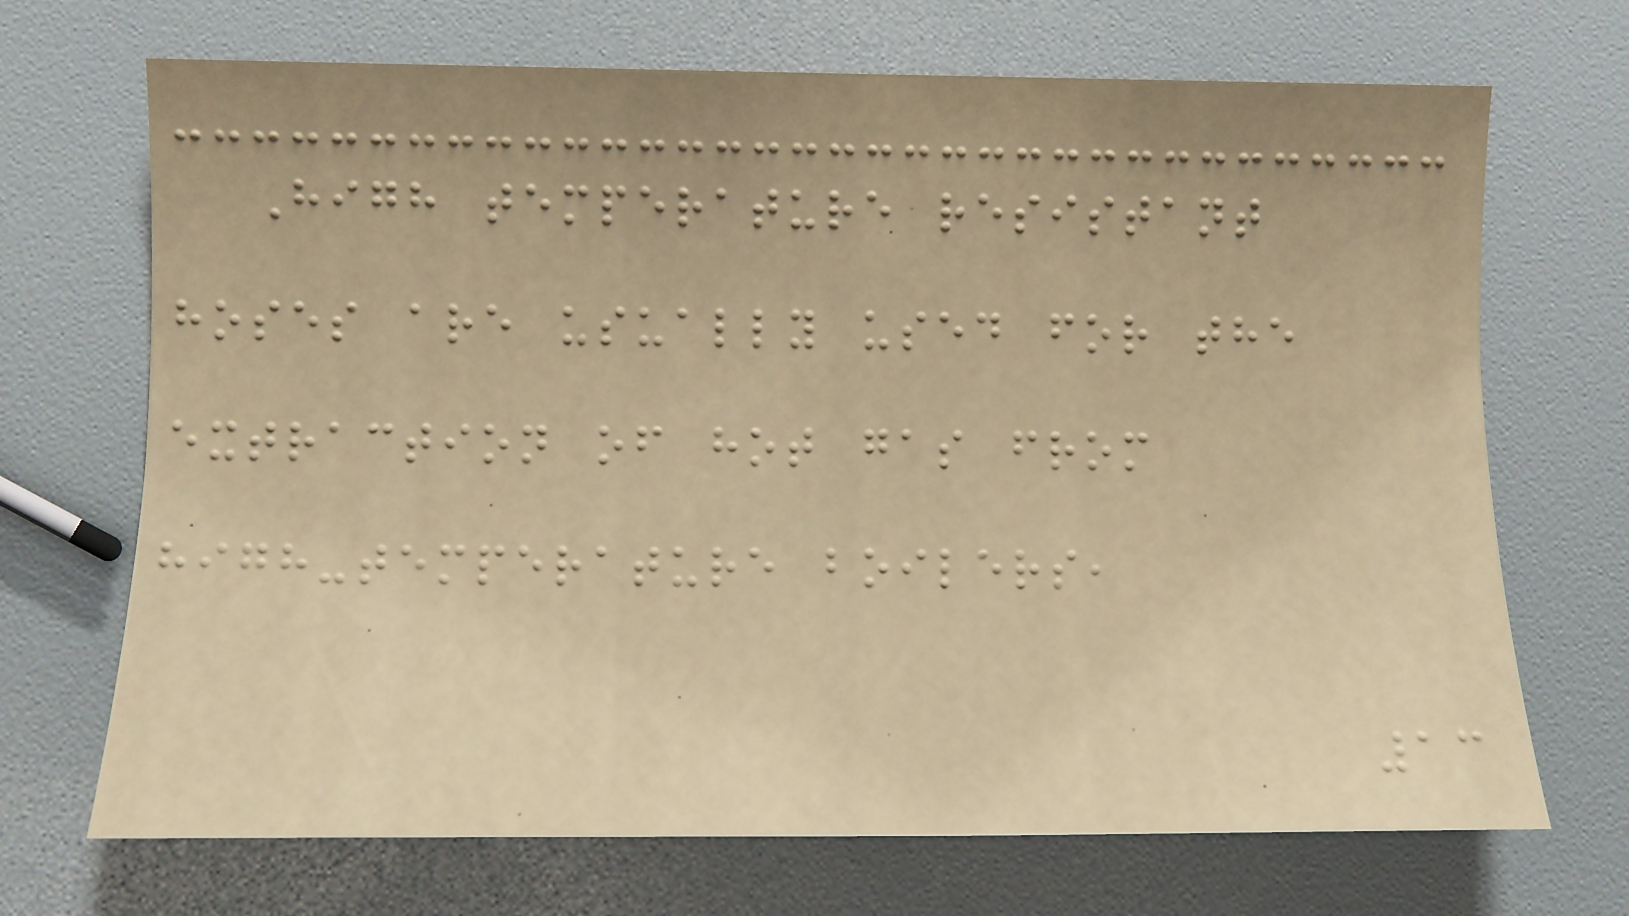High temperature resistant
hoses are usually used for the
extraction of hot gas from
high-temperature boilers,
13
